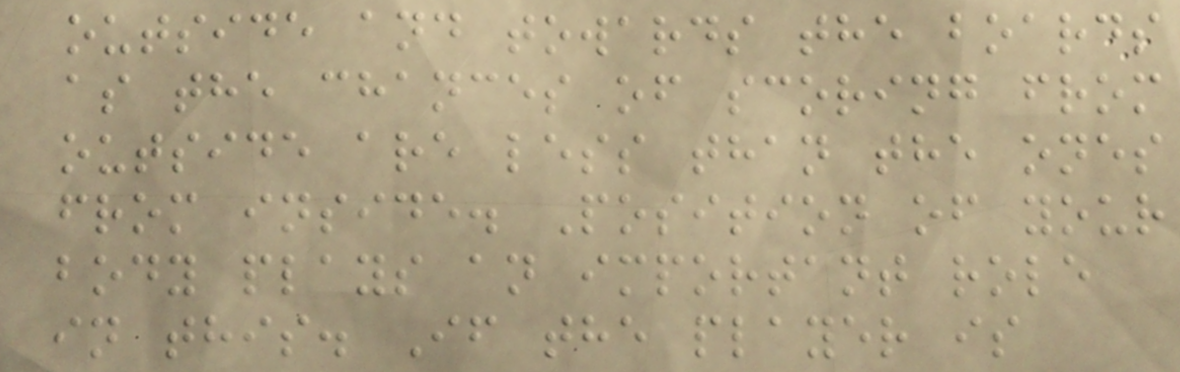outside and towards the boards
as the chances of scoring from
outside are less than the ones
from inside. Position of your
body plays an important role
in this. If the player is
